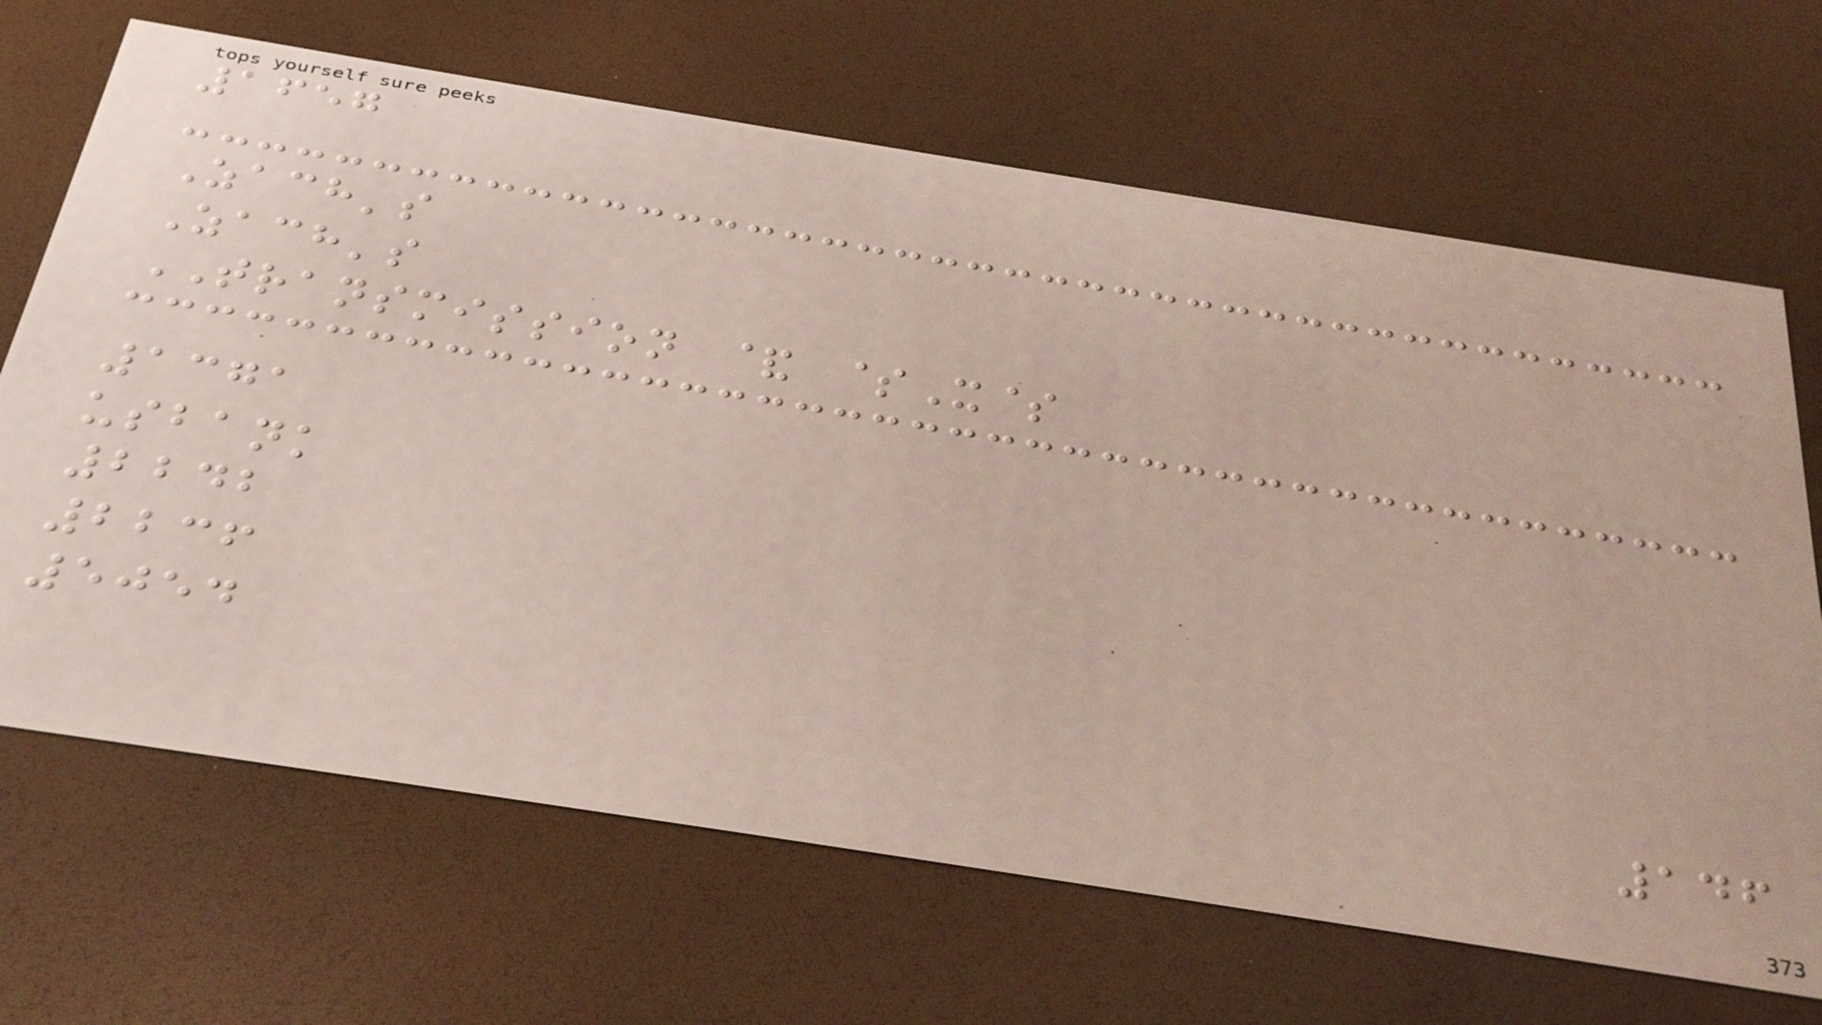1657
Zach's
Zach's
TRANSMISSION & $X$
1371
usbank
2242
2236
5054
146
